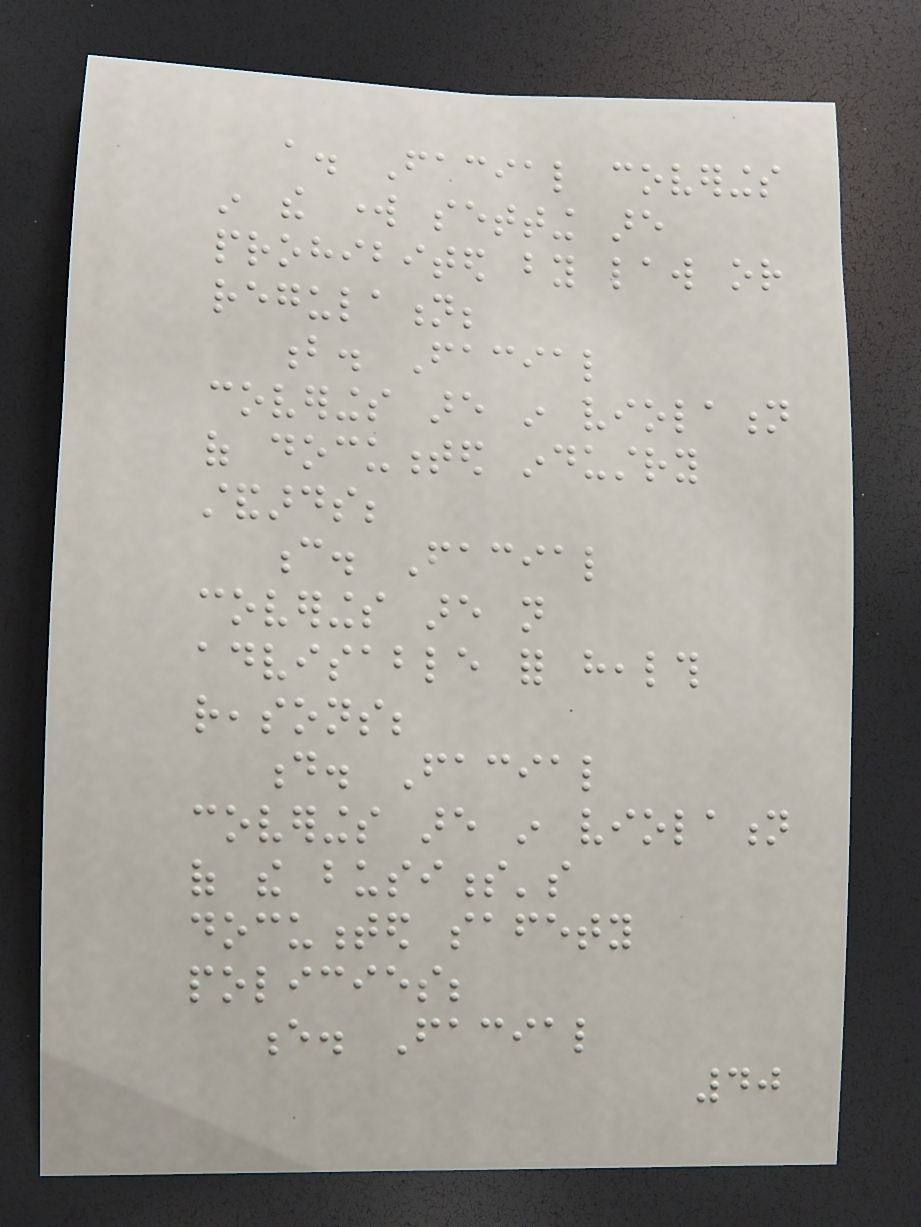a. Facial coverings
in the work setting are
prohibited by law or
regulation;
b. Facial
coverings are in violation
of documented industry
standards;
c. Facial
coverings are not
advisable for health
reasons;
d. Facial
coverings are in violation
of the business's
documented safety
policies;
e. Facial
40
